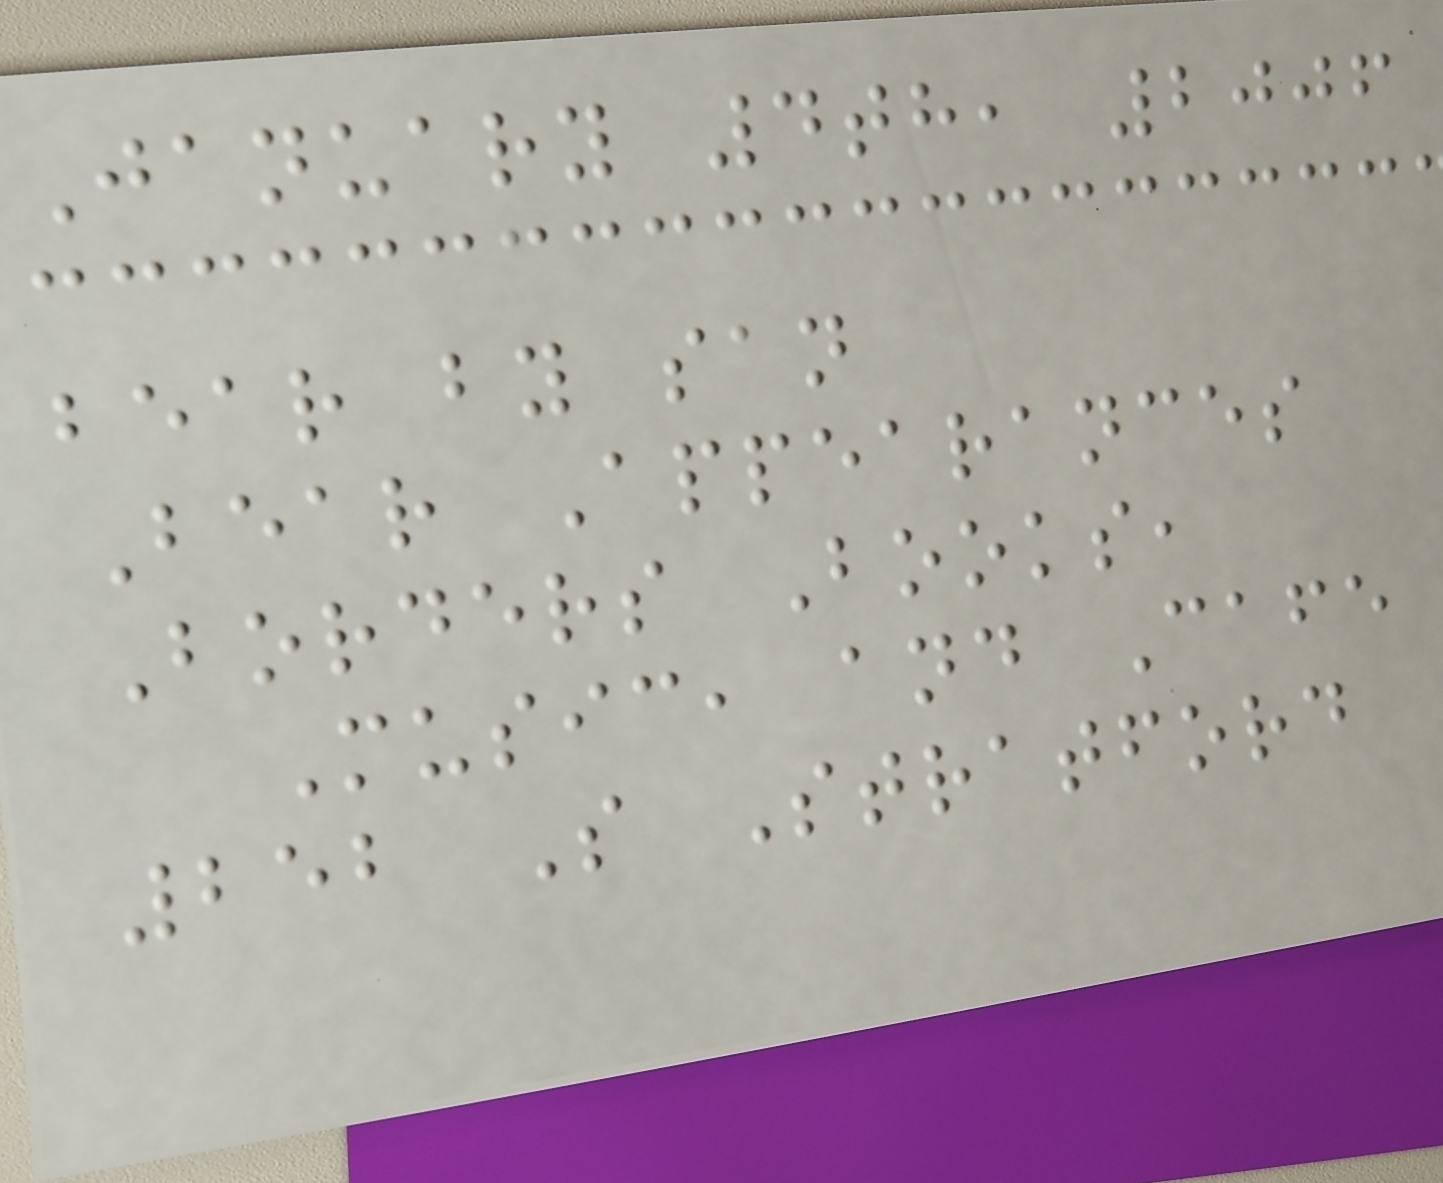January 4th, 2006
bear by san
Bear Appearances
Borders Books,
Music, and Cafe
252 S Stratford
